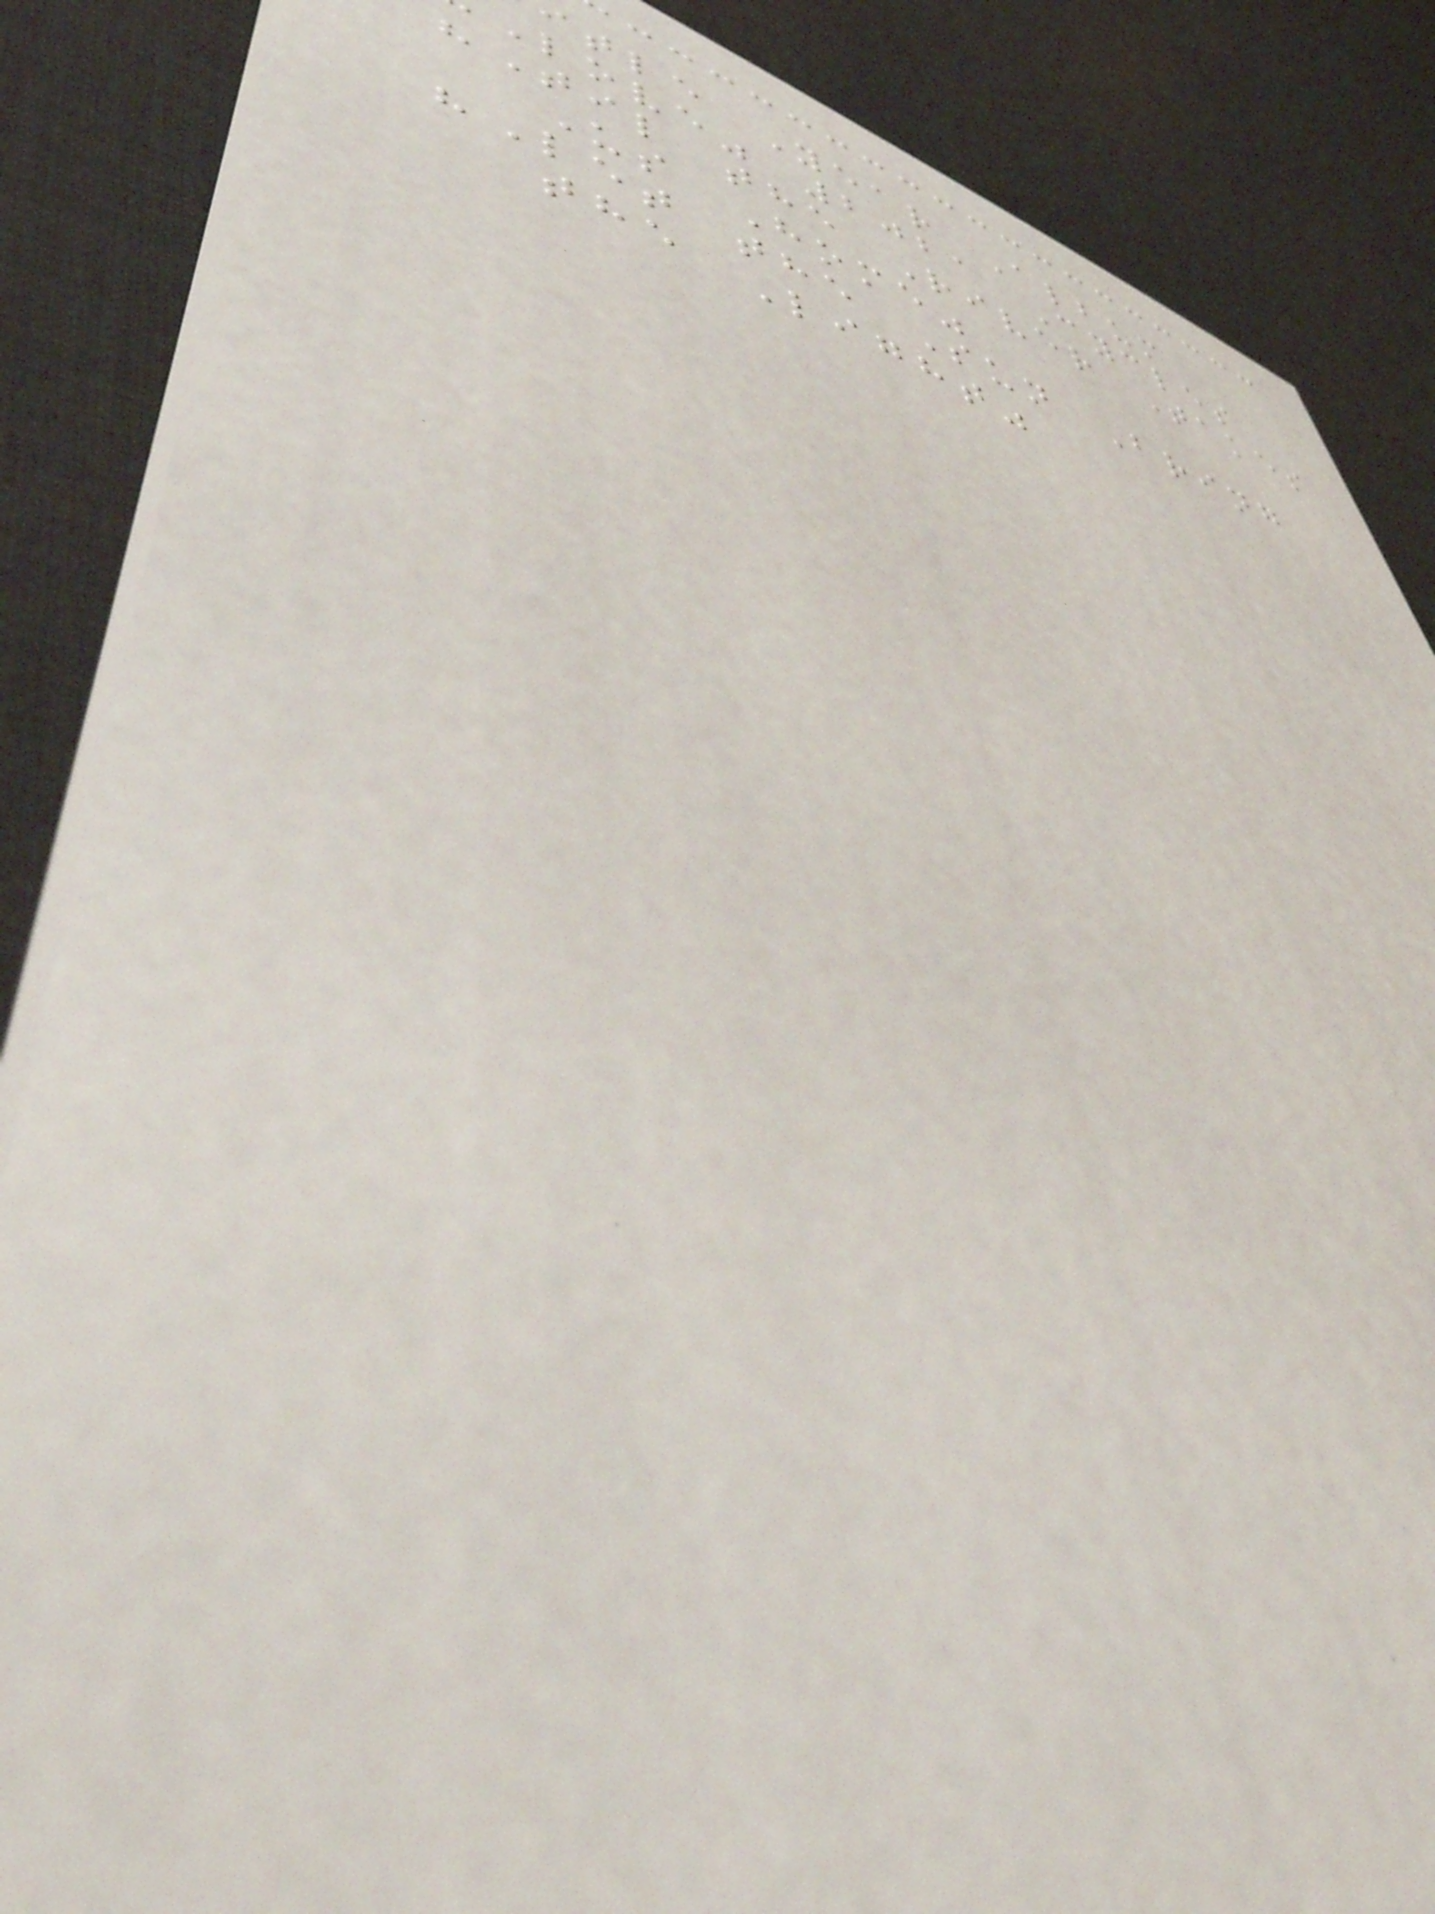tle Year Album
Love" 2021 Cycles
"Til the River Takes
Us Home"
"Let the Sun Bring
the Light"
